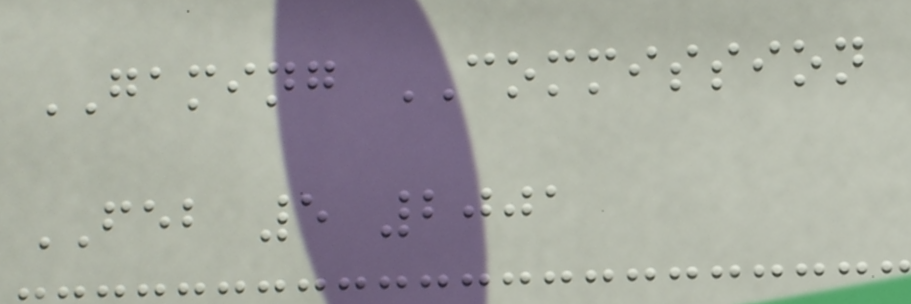GAMING COMMISSION
FEB 5 2001
